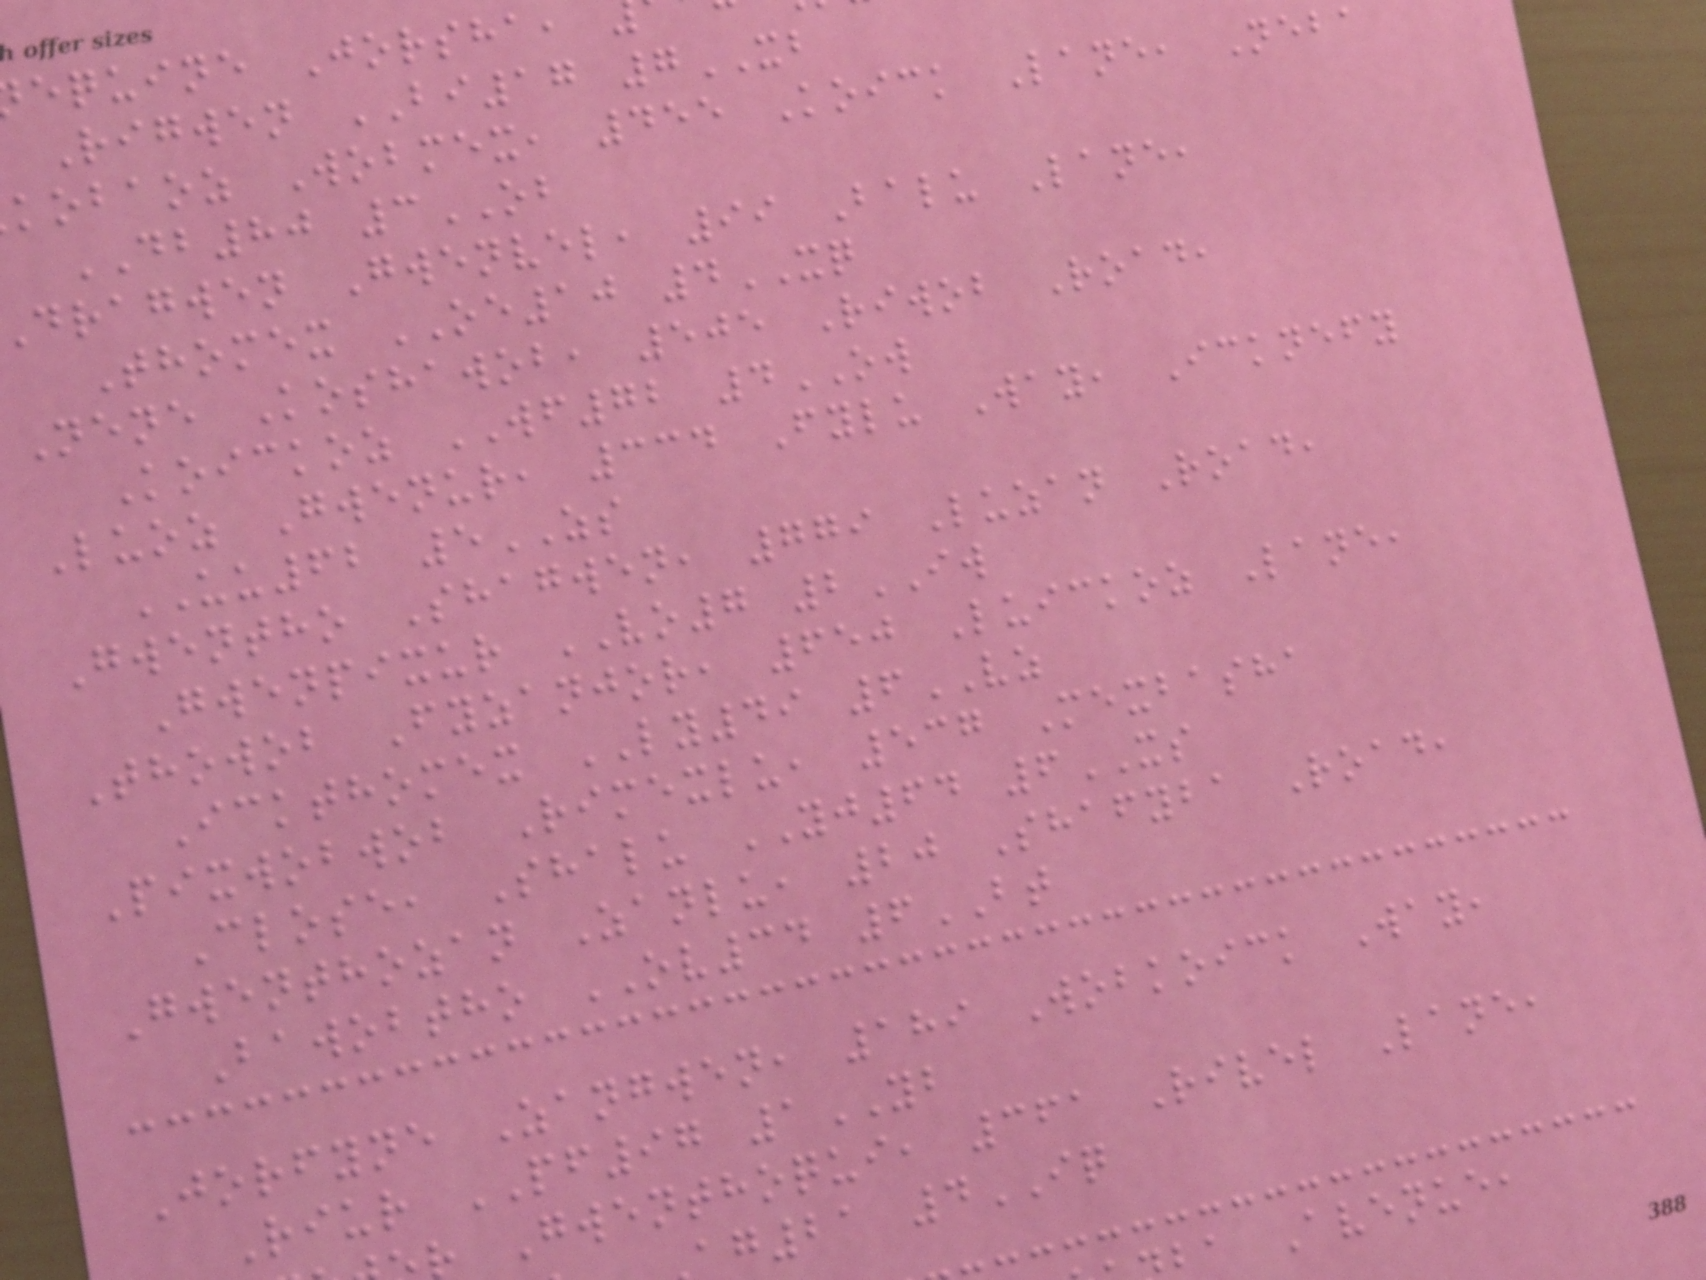equine Jorsha,
Rigwen BI17 7XB
kobaoz Wobmex, 455 Koick Lane, Neba
DB80 3OB
dragwen Gwenvel, 99 Balu Lane,
Thomex OE10 4XQ
Nene Koshawob, 505 Riwob Road,
Koickoz WF72 4OW
Luoz Gwenur, 334 Fylu Way, Icknefy
UU62 5ZS
Gwentho Shagwen, 779 Luzan Road,
Gwenpixur VO7 2IW
Thowob Fyzanjor, 650 Luickoz Lane,
Ickthomex LY49 6VZ
Pixwobwob Rimexlu, 537 Mexbasha
Close, Shalu YJ64 6XS
Gwenthozan Zanlu, 20 Shafyba Road,
Bawobtho OV34 6BT
Jorfyne Zangwen, 189 Wobkoick Way,
Riur PF97 1YB
Gwenthoqui, 361 Rivel Lane,
ag21 4IQ
a Avenue,
